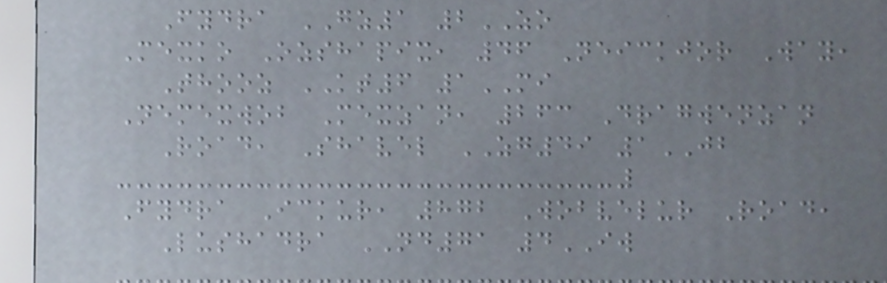Fydra GZ1 2ZO
Mexko Ozshapix, 46 Neickjor Way,
Thooz KT6 1MI
Nemexwob Mexzan, 263 Dragwenzan
Road, Shavel ZG49 1JB
Fydra Ickur, 872 Wobvelur Road,
Lushadra ND71 4IW
